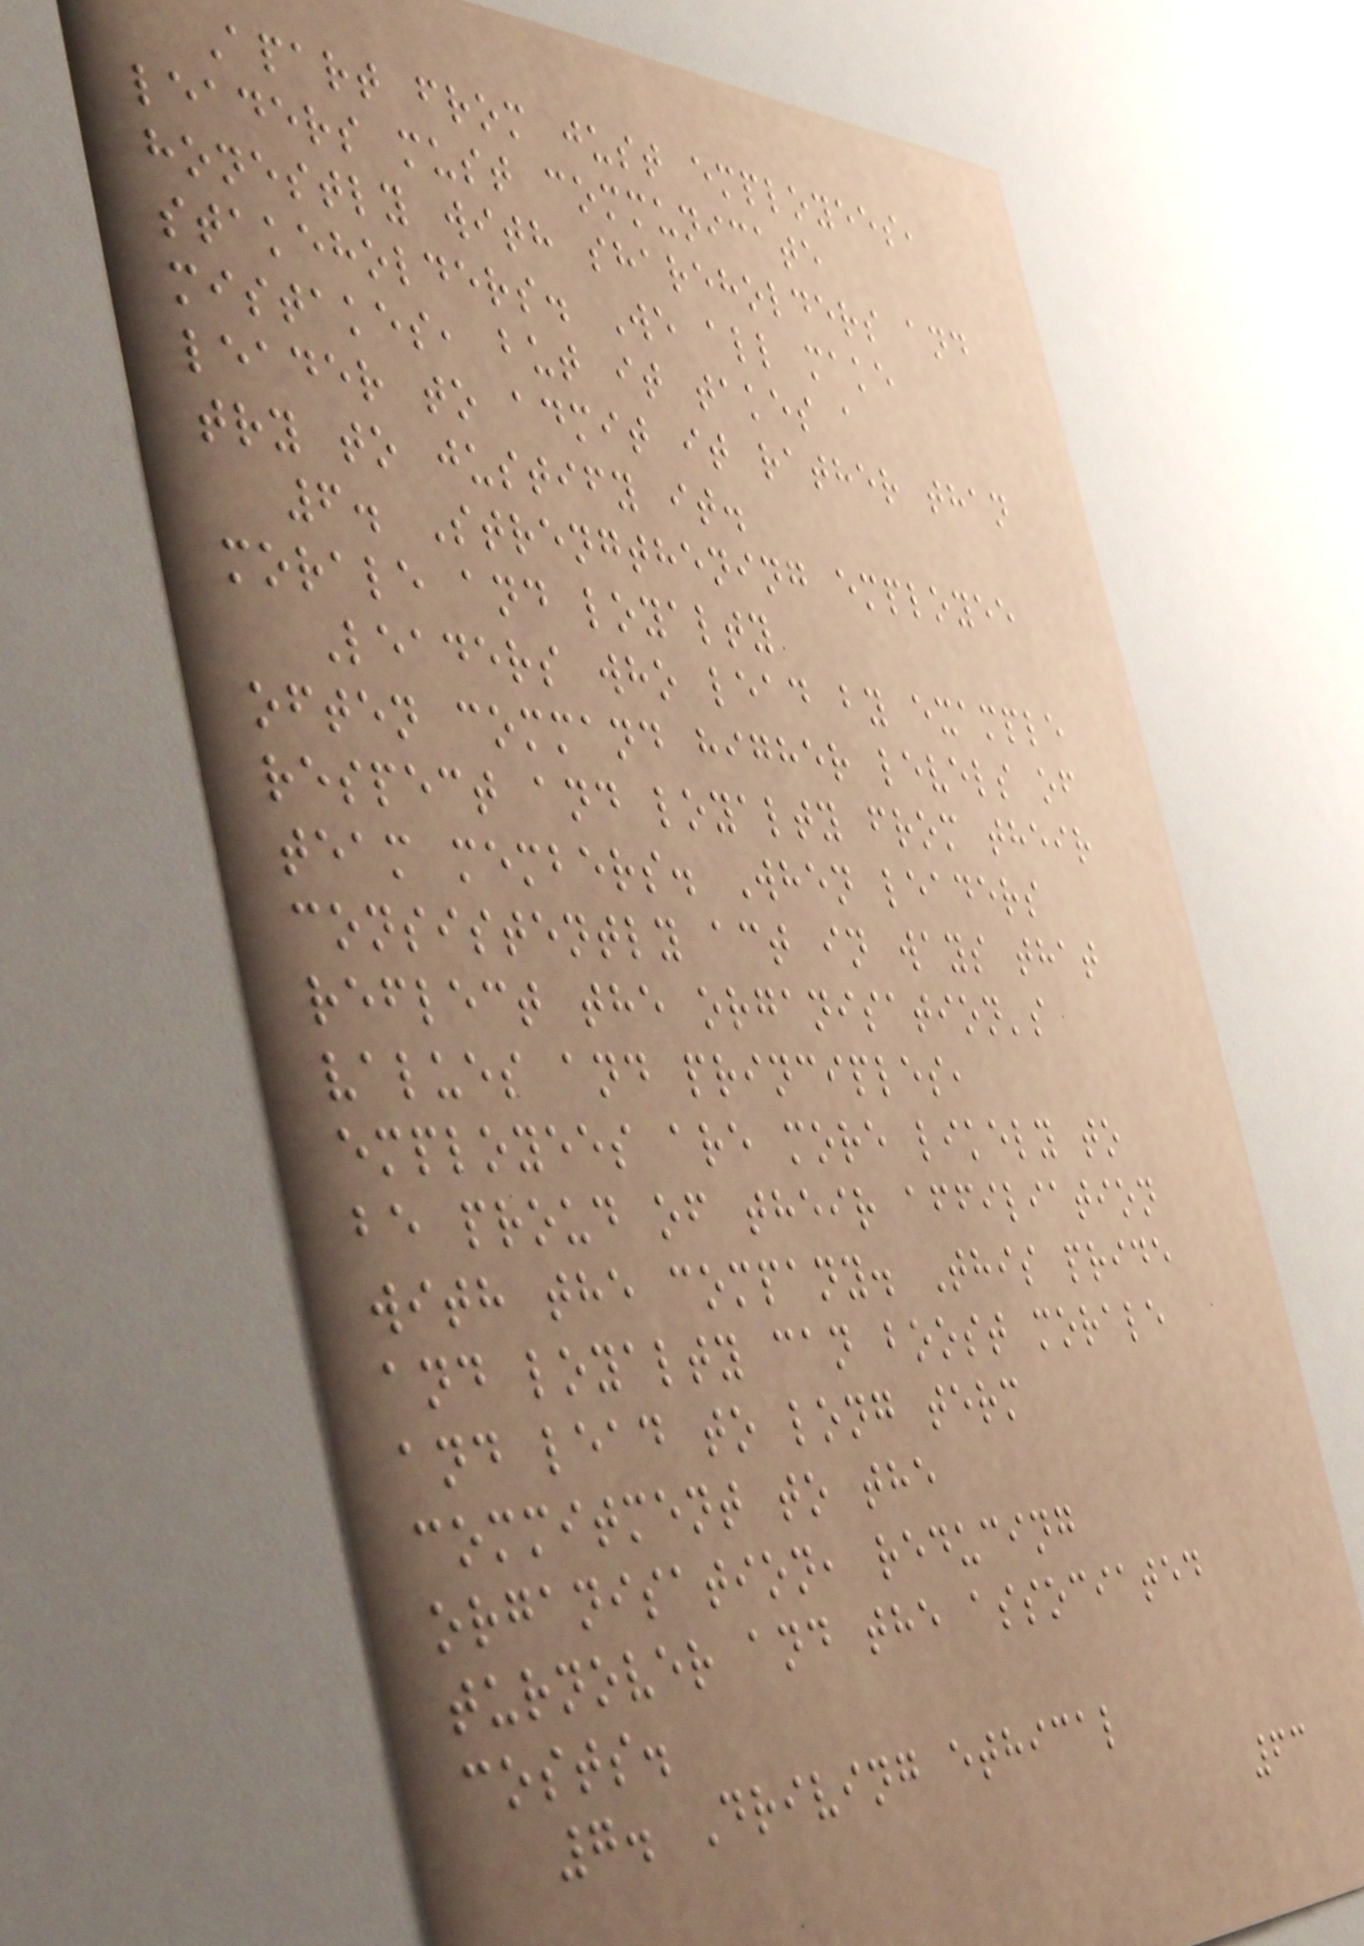Apart from just employees,
leaders must communicate
honestly with shareholders and
stakeholders. We all make
mistakes, but it takes a
leader to admit it rather than
try to justify it.
6. Strengthening employee
morale and loyalty
Leaders who lead by example
often command higher levels of
respect and loyalty from their
team members. When leaders
consistently act in ways that
reflect the organisation's
values and principles,
employees are more likely to
be proud of their affiliation
with the company. This pride
and loyalty can boost morale
and lead to long term
commitment to the
organisation, reducing
turnover and the associated
costs.
7. Driving ethical
63
